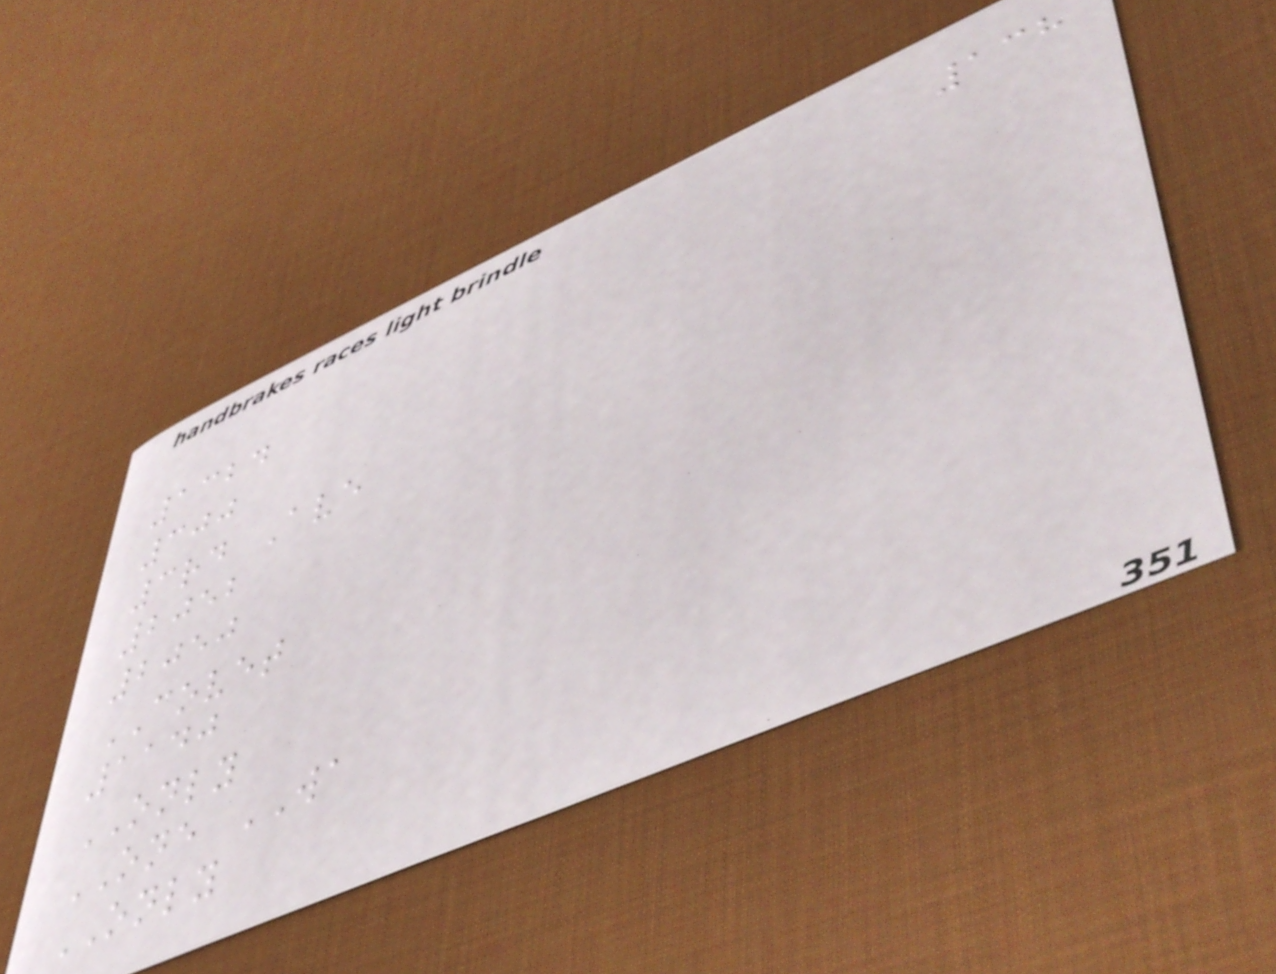138
1324
300
3rd Ave
2052
2050
COVET
1140
ONLY
ONE WA
ONLY
